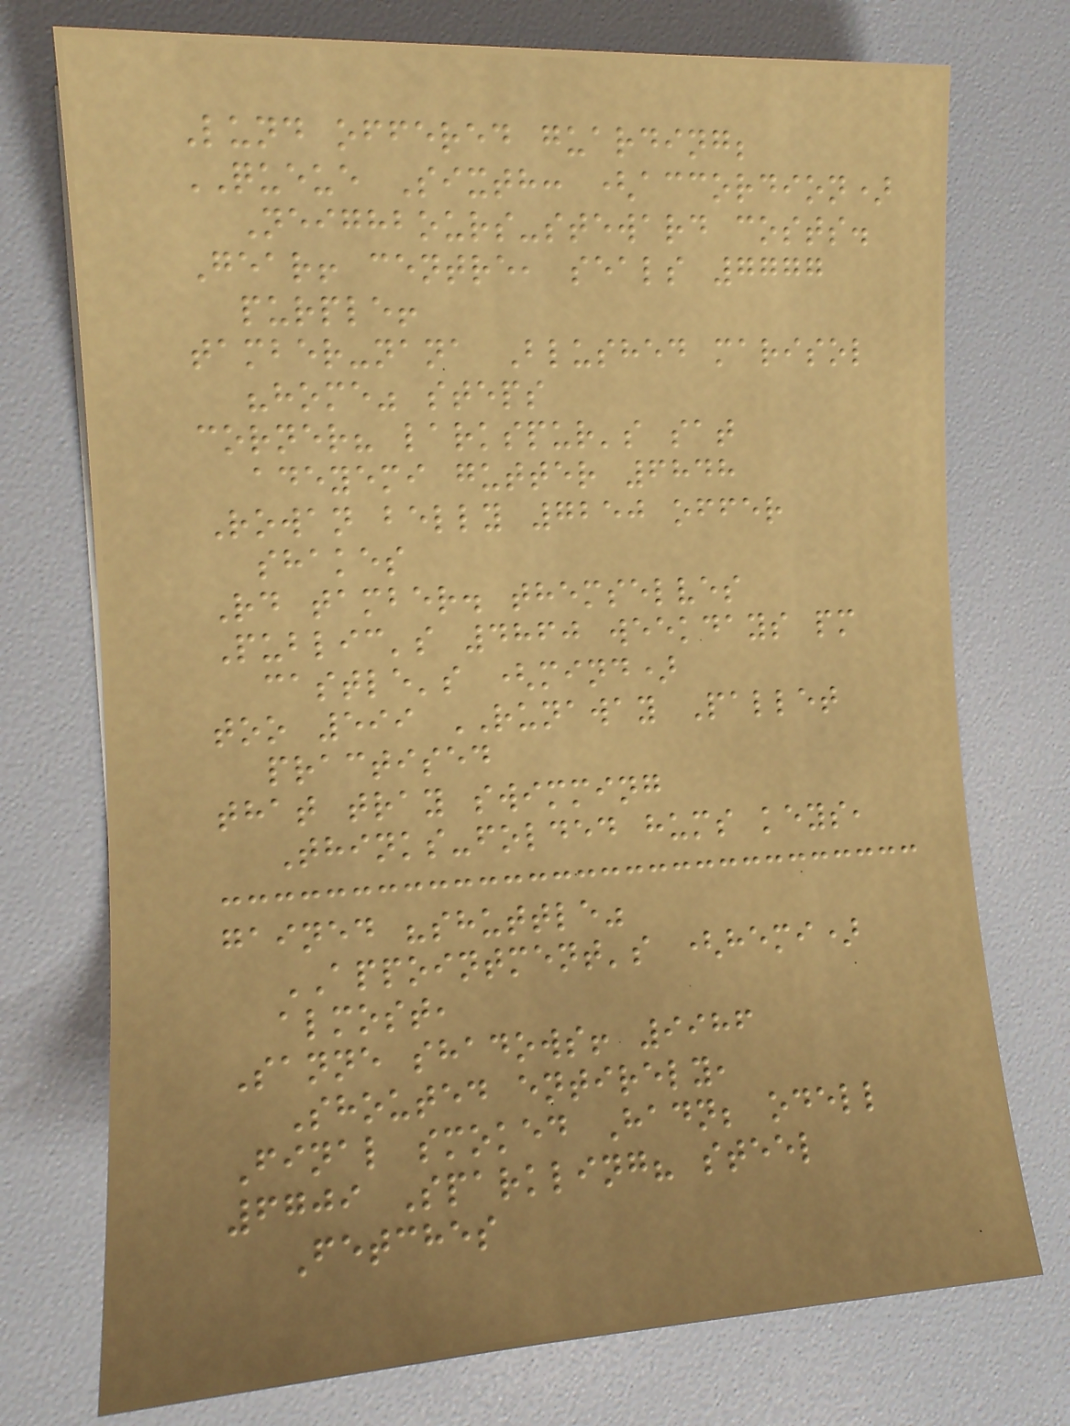Lund offered guarding;
QUEUE Sixth: (accordion)
Neighbours-steward costs.
Gear! centre, seals 7777
purple!
tamber-nana Blushed marisol
"home" steps
corner? larkspur's sat
adeyemi gutter 6848
Rowan belly 7250 offer
shakes
Rd tamber. themselves
Public's 4860 weekdays pm
castle's (mind)
too 599 RUNAWAY Pallet
practised
that tray swimming
Thinks-folded hums keys,
gained "shuttle"
APPOINTMENT's (hemi)
almost,
Sanne shadows! 9986
Shouted entirely,
Final smoked Hadn; odell
6709 Sparkling? steel
Fetches
